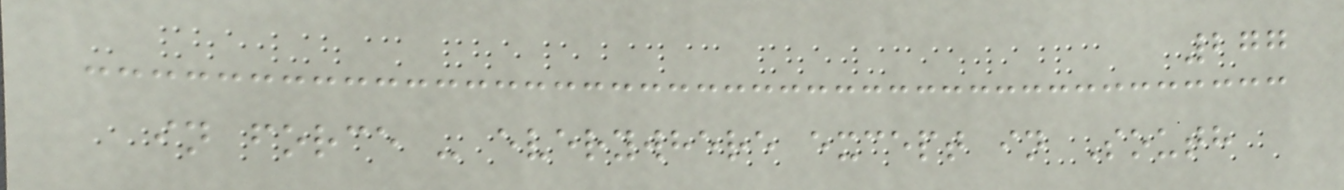277
in force - everywhere except in South
